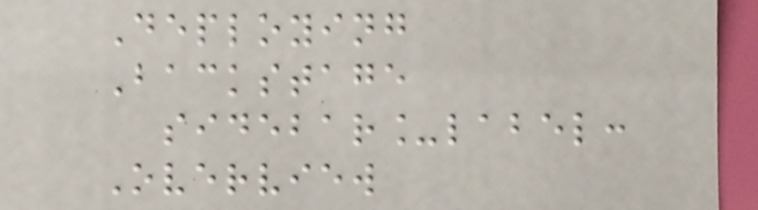Deploying
Backstage
sidebar_label:
Overview
